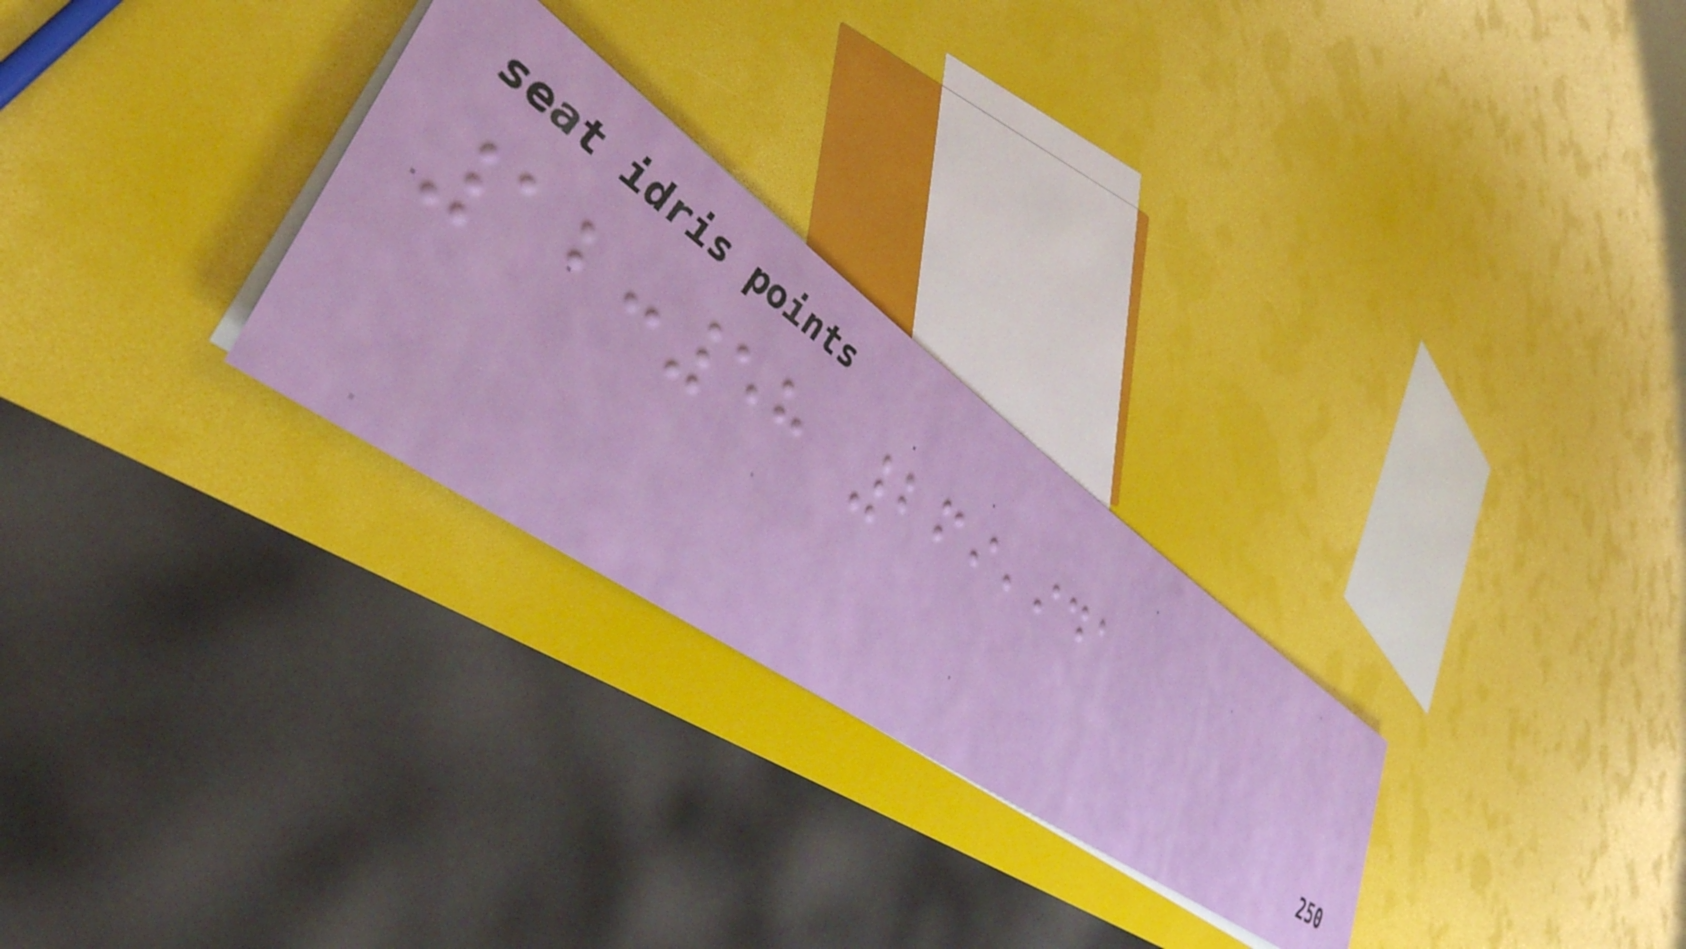12:58 269,941
